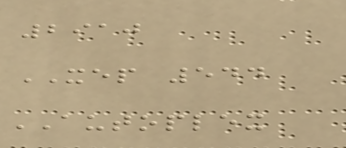2910
XEP 544
AUTOPLEX
